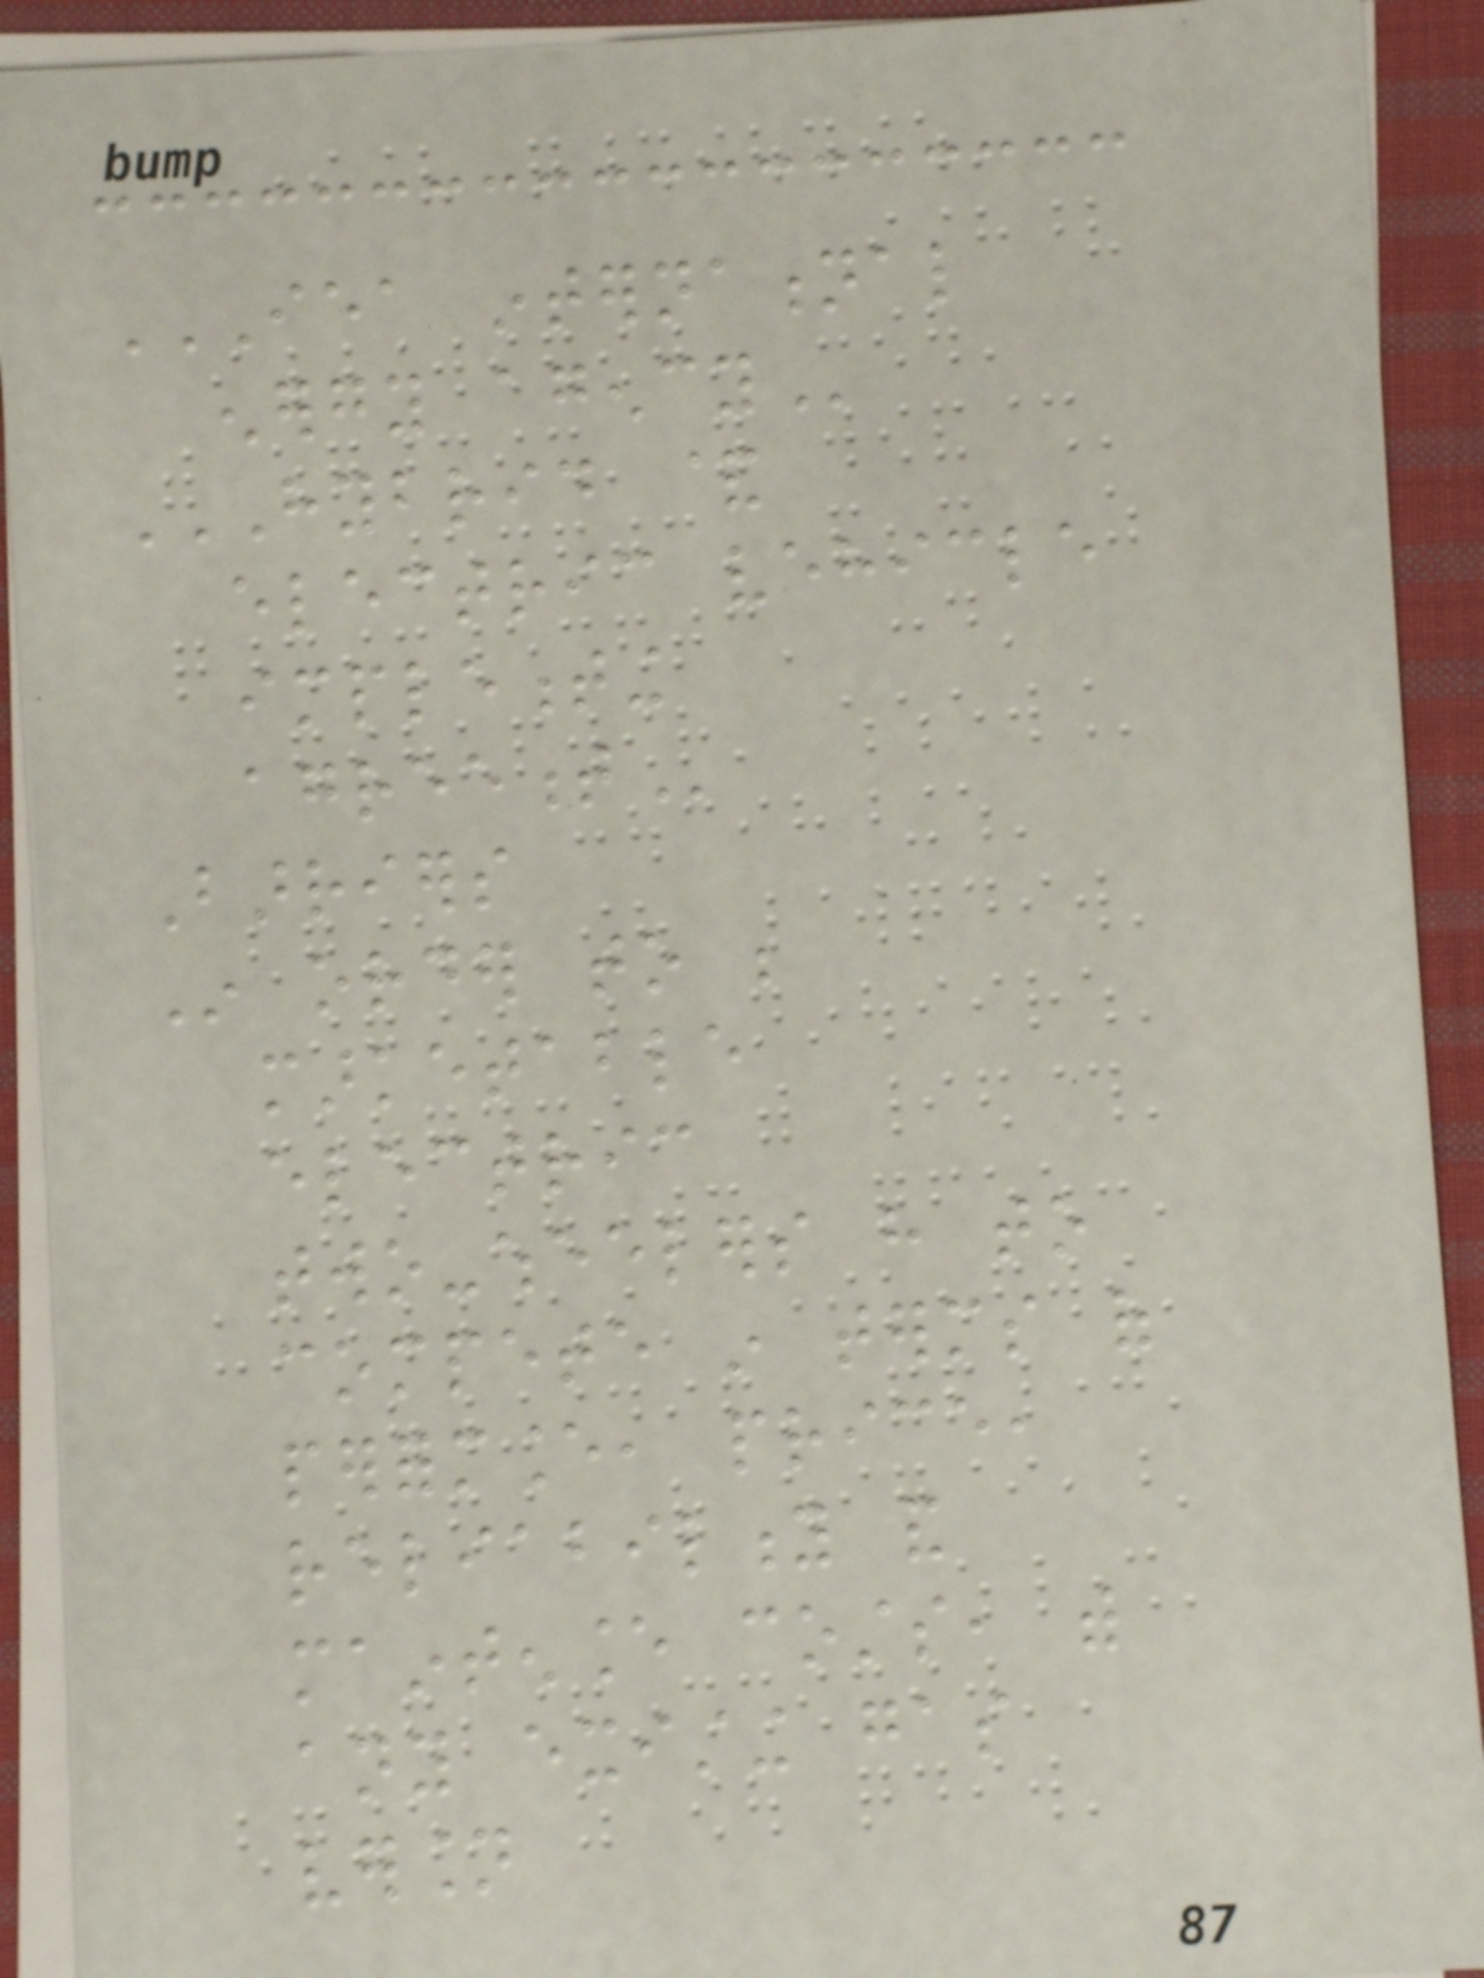IEA INTERNATIONAL
ENERGY AGENCY
HYBRID &
ELECTRIC VEHICLE
IMPLEMENTING
AGREEMENT
Barriers
In order to be
marketable
electric
two-wheelers have to
compete in terms of
performance, price,
reliability and
maintenance costs, with
any existing gas
version
